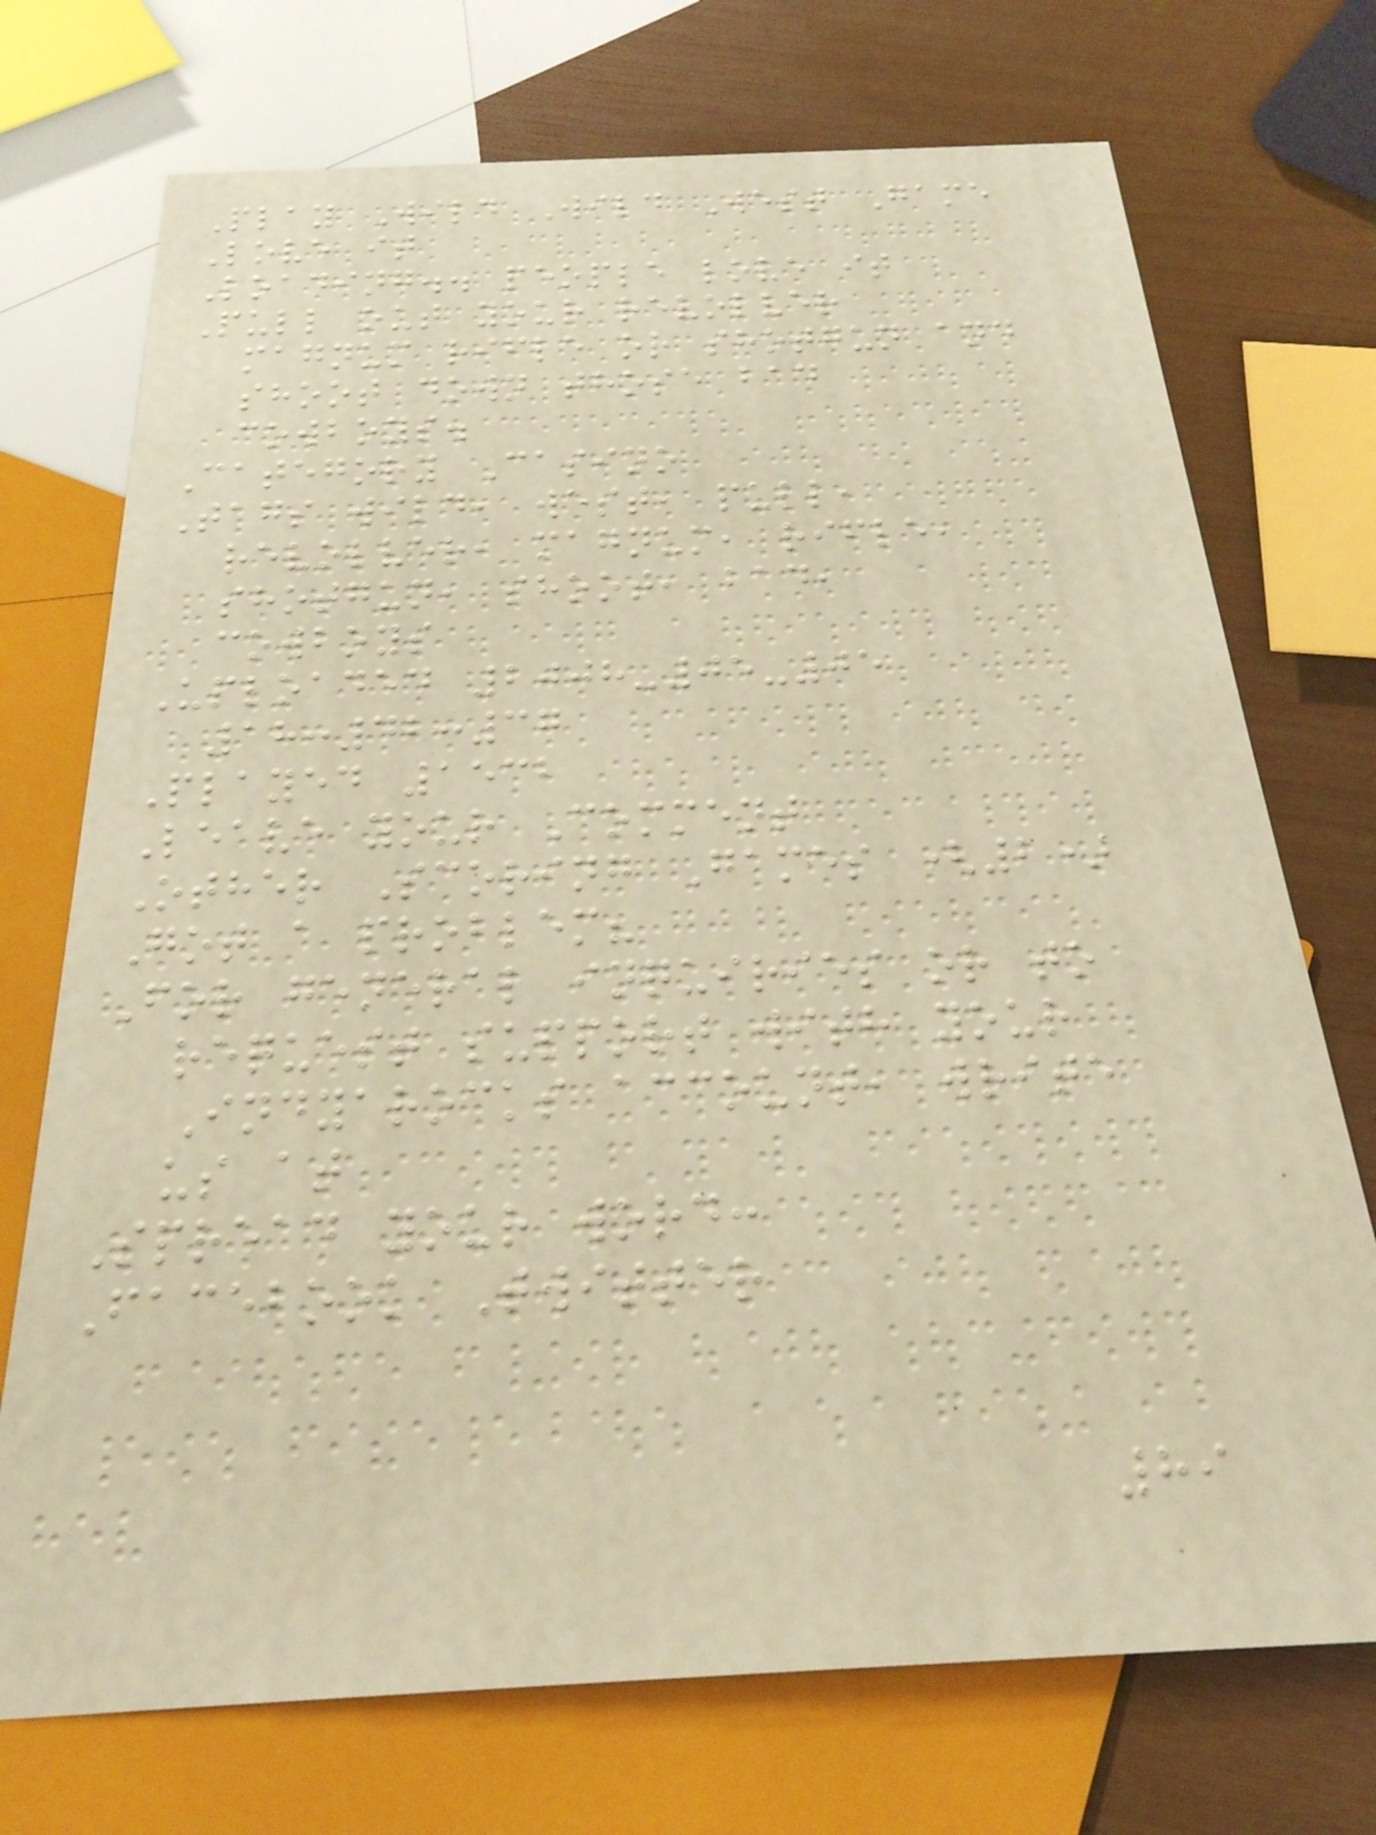Play Wild Wild West Game
Love it
Loading.. people love it
Pull out your revolver
magnum rifle or shotgun and
shoot down those bad
cowboys.
Category Casino
Tags wild, west, pull,
revolver, magnum, rifle,
shotgun, shoot, bad,
cowboys
Uploaded 2008-05-05
18:42:37
Played 1532
Leave your Comment
Other Scoring Games (2)
Got a problem?
For general inquiries or to
request support with your
Indyarocks account, write
us at
Spread your word:
Facebook Twitter
89
